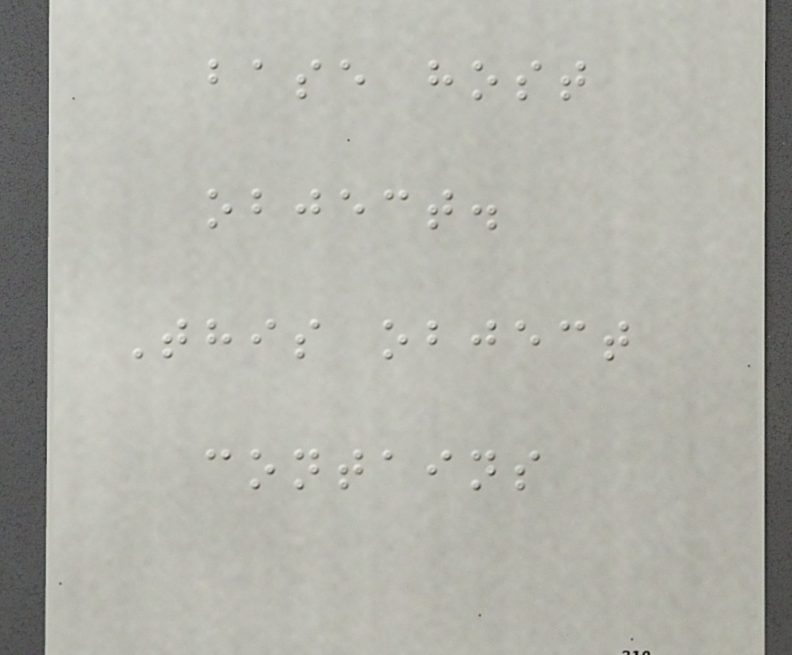base host
object.
This object
contains
